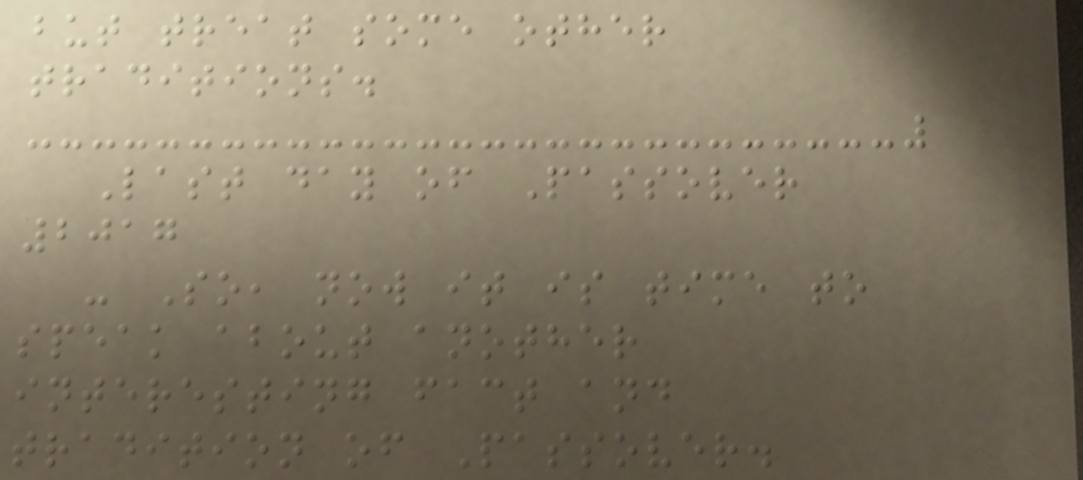but treat some other
traditions.
Last day of Passover
2017
- So, now it is time to
speak about another
interesting fact and
tradition of Passover.
